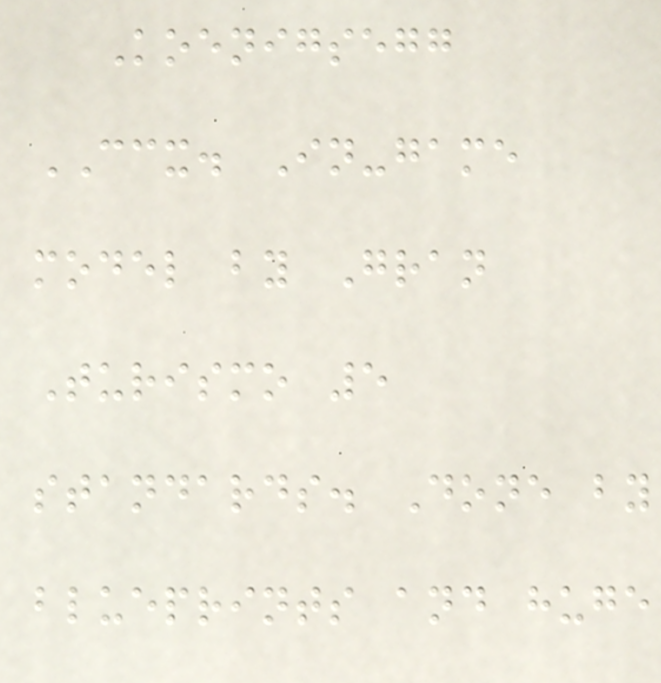Koenigsegg
CCX. In-game
model by Gran
Turismo 5
standards. Done by
blueprints and huge
